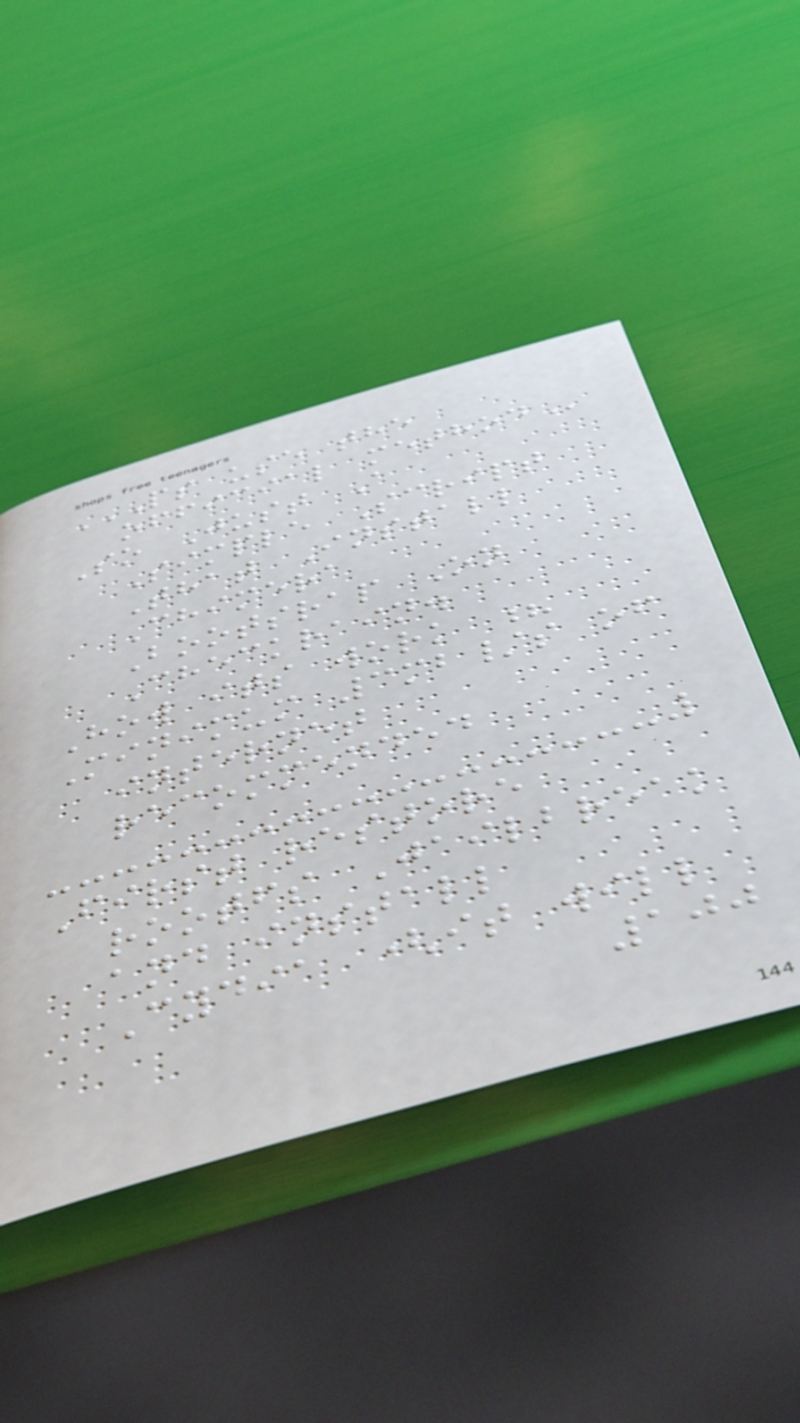PS USE THE
OFFICIAL METHOD
So Just A
Simple Script
That Install
Chimera
Bootsrap On
Checkrain.
How its work ?
Minimum 3mb/s of
internet
recommended
First restore
rootfs Jailbreak
and install
Cydia (it will
100
